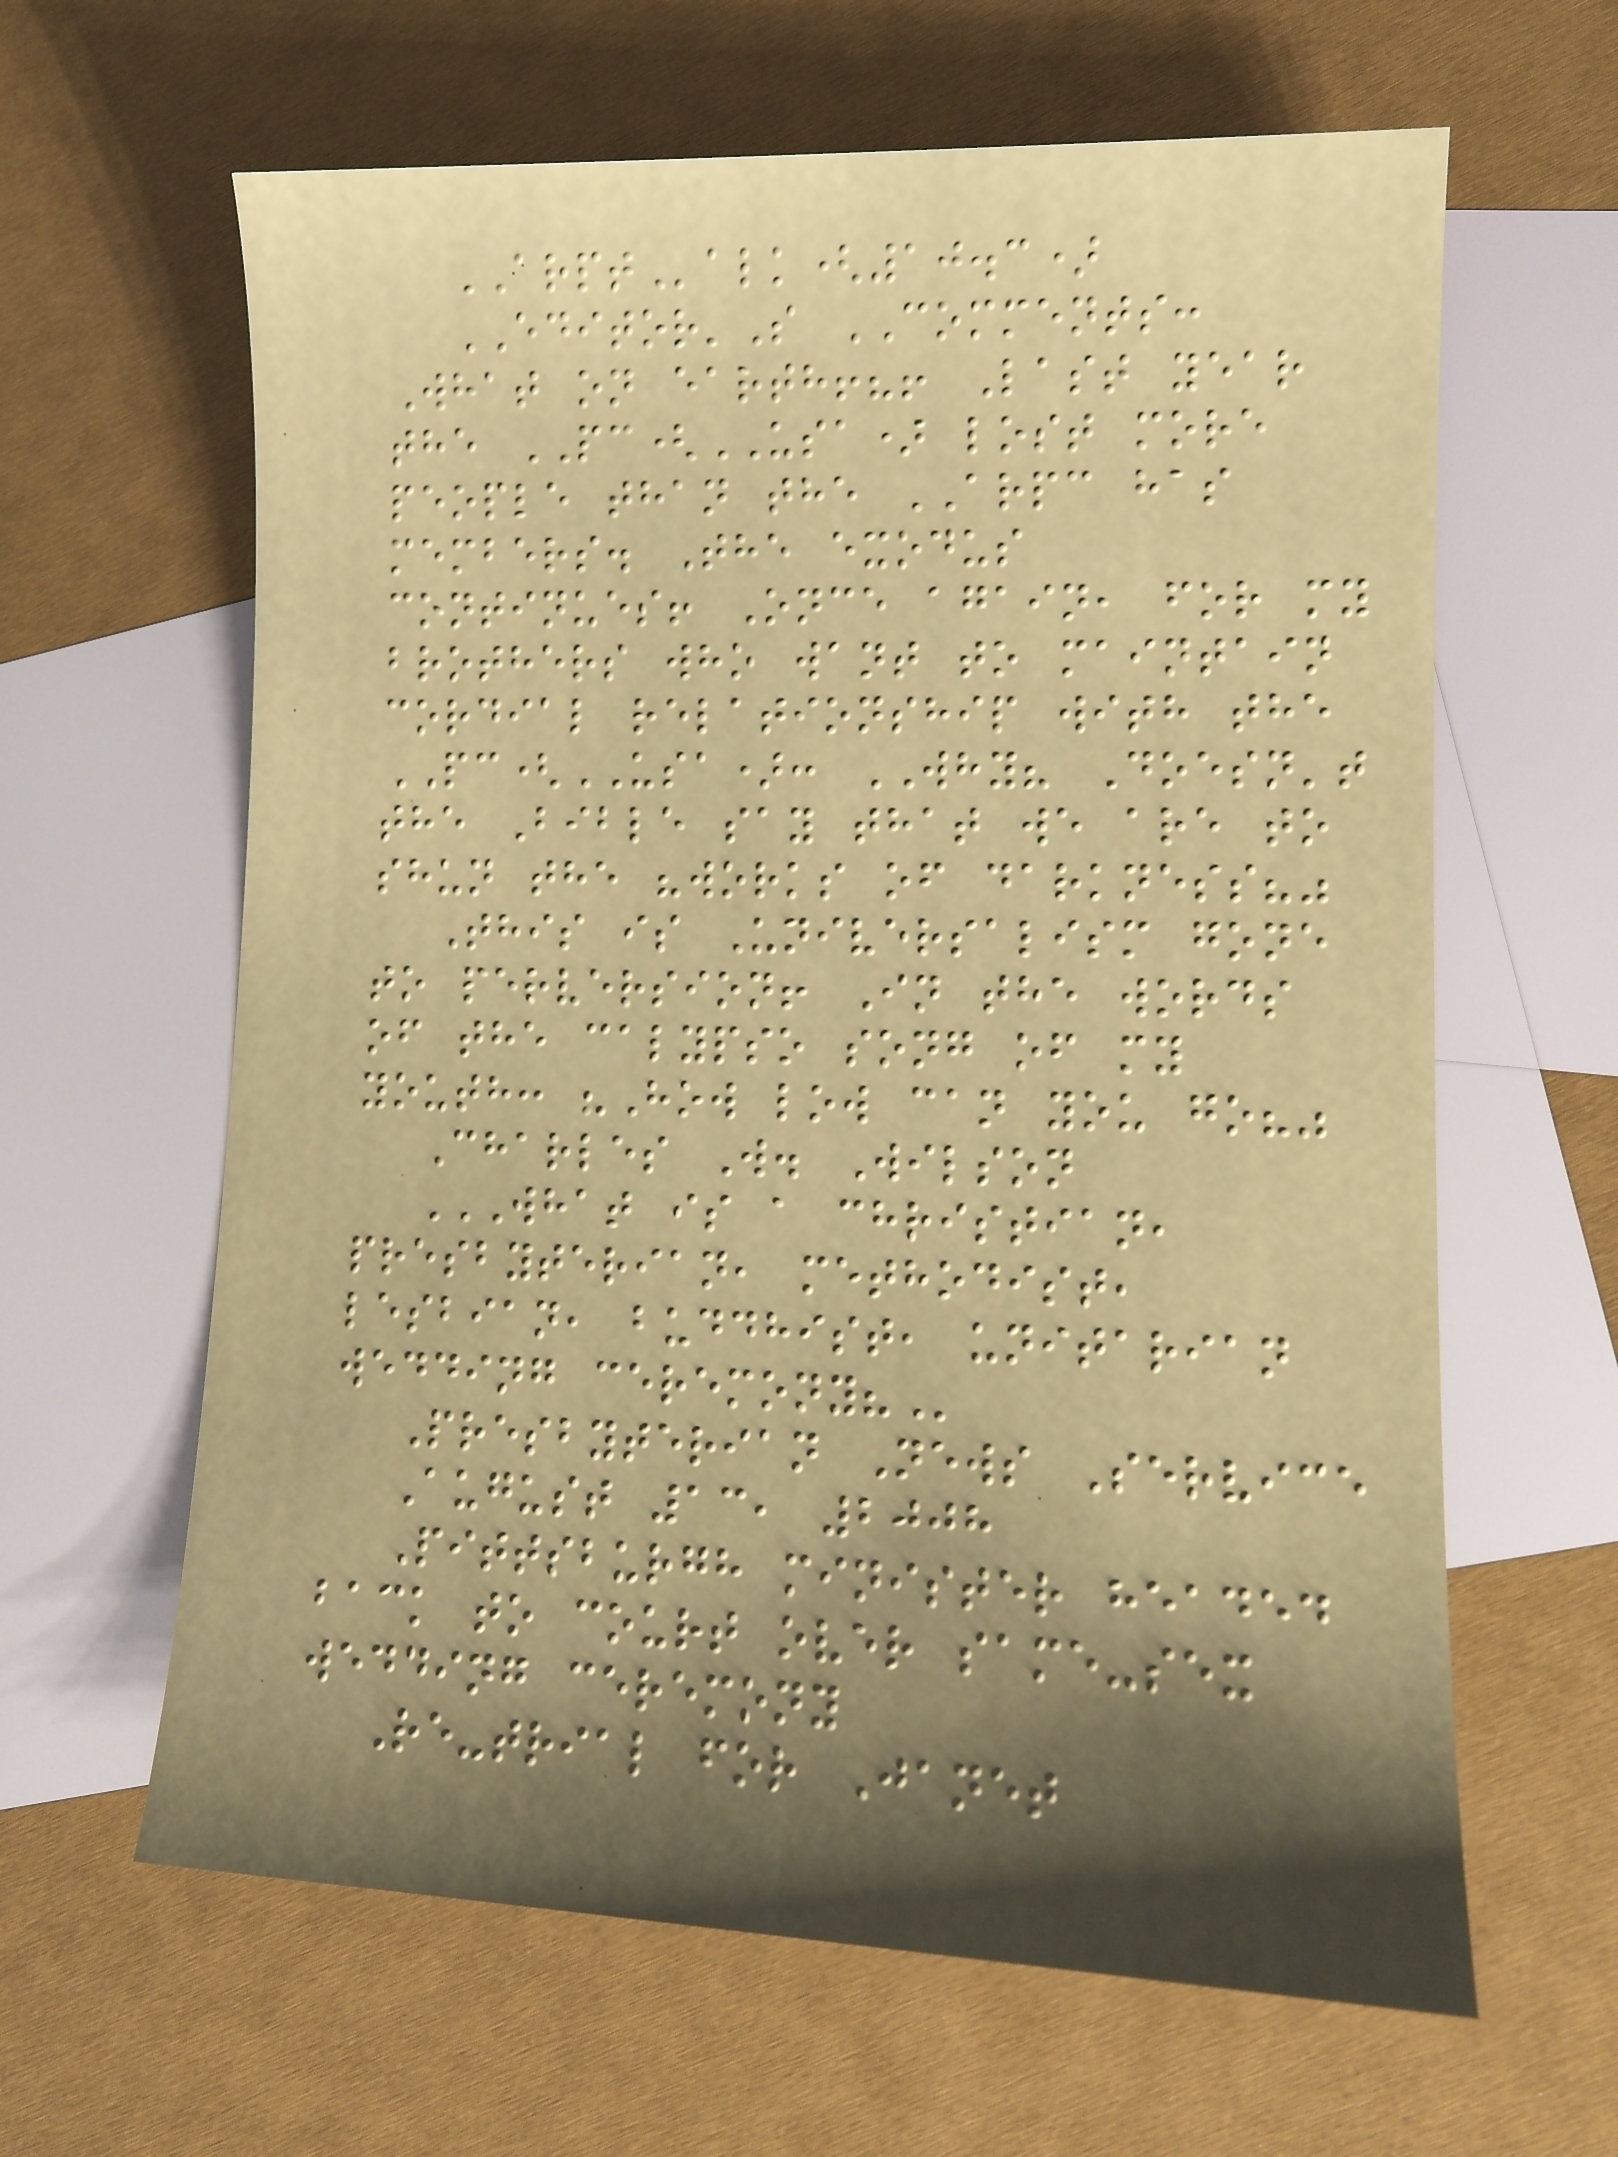ARPTalk(10.3)
EDITOR'S COMMENTS:
What on earth!?! Last year
the PC(USA) lost more
people than the ARPC has
members. The exodus
continues! Once again, for my
brothers who want to maintain
cordial relationship with the
PC(USA): WHY? Doesn't
the Bible say that we are to
shun the "works of darkness?"
This is Universalism gone
to perversion! In the words
of the calypso song of my
youth: "How low can you go?"
Charles W. Wilson
WHAT IS A CHRISTIAN,
PRESBYTERIAN, METHODIST,
LESBIAN, BUDDHIST, UNITARIAN
WEDDING CEREMONY?
Presbyterian News Service
August 13, 2008
Pittsburgh minister headed
back to court over same-sex
wedding ceremony
Re-trial for Janet
